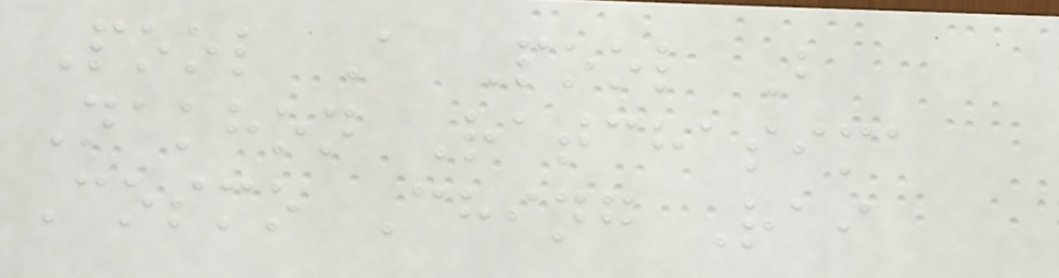Pool A Pool B
Nakhon Ratchasima
Cosmo Ching Rai
